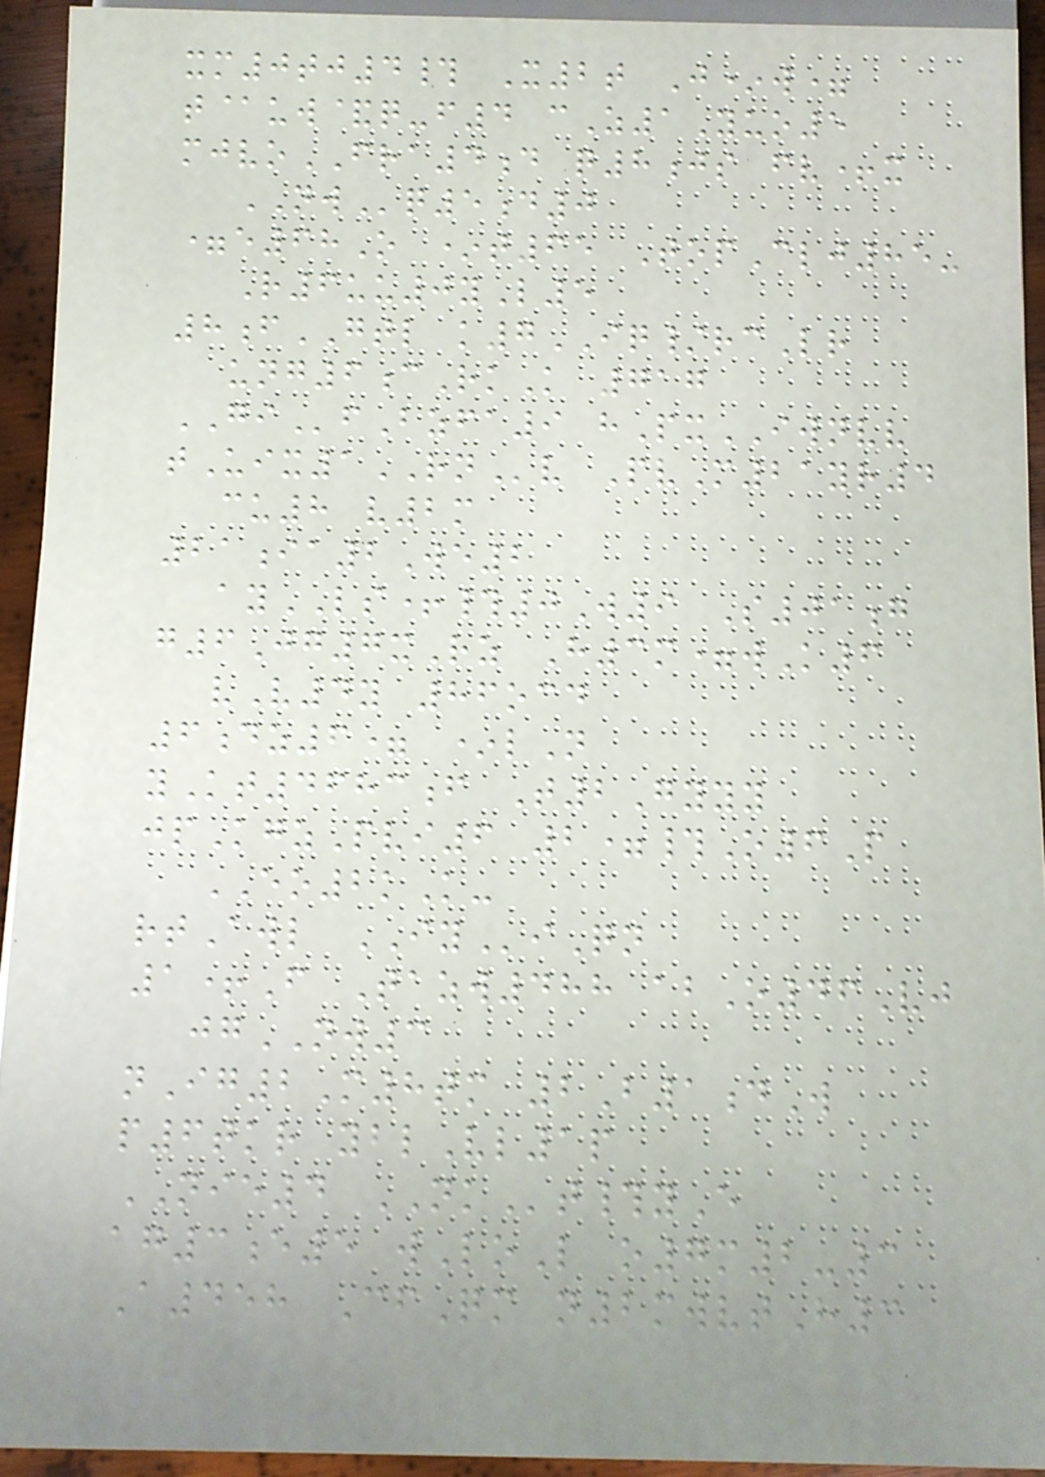xm0tj4# X2t J*w=
t@uw&q-f4 cZ1Yuo5
mjvoFRA4d q8js fv+x
NWq5d0
=e68O *t65 TopClj85-
R6uu0yL5
8fGTL k7IQ/rcLr
ung6cRkK 717
GIfBzfa9 hPxIWNVV
tUix1RNv PvM21yr4
cu8 v2m
21ia2We2
ayLS+#0W9 S01g
g6Jg7xRz H3m=wK6
vV4y 86ocd
6dz6= *lN
yKt4683f T2Gyyy
jpKgzPvi6 2=#O6P
EO2kK-
rtAwl IYiQn
1+F Tazw488 abO46Vj
jgNW3
nIg2M8tm 2B1dW
p6tkr yblVl1p
NIE4 NKt#yE
ag3e5 wLoL o7m2-3
A458 CfQm n2mwvtH3
